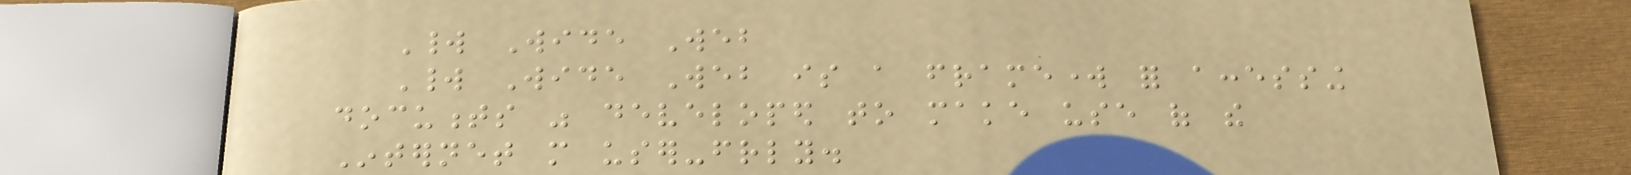World Wide Web
World Wide Web is a framework for accessing
documents was developed to make use of the
Internet more user-friendly.
